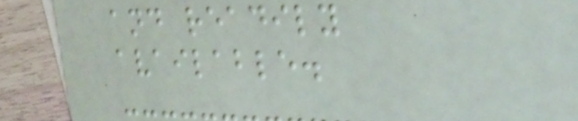and readily
available.
